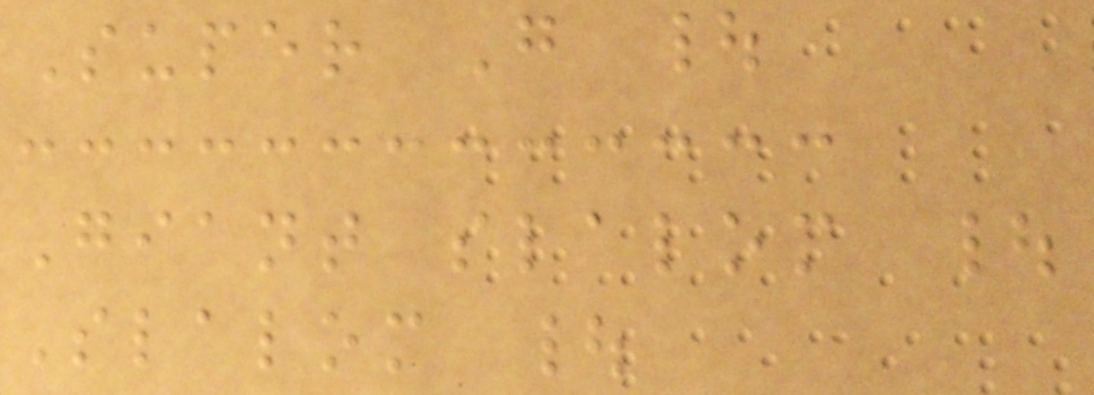Super G |
Giant slalom |
Slalom |
